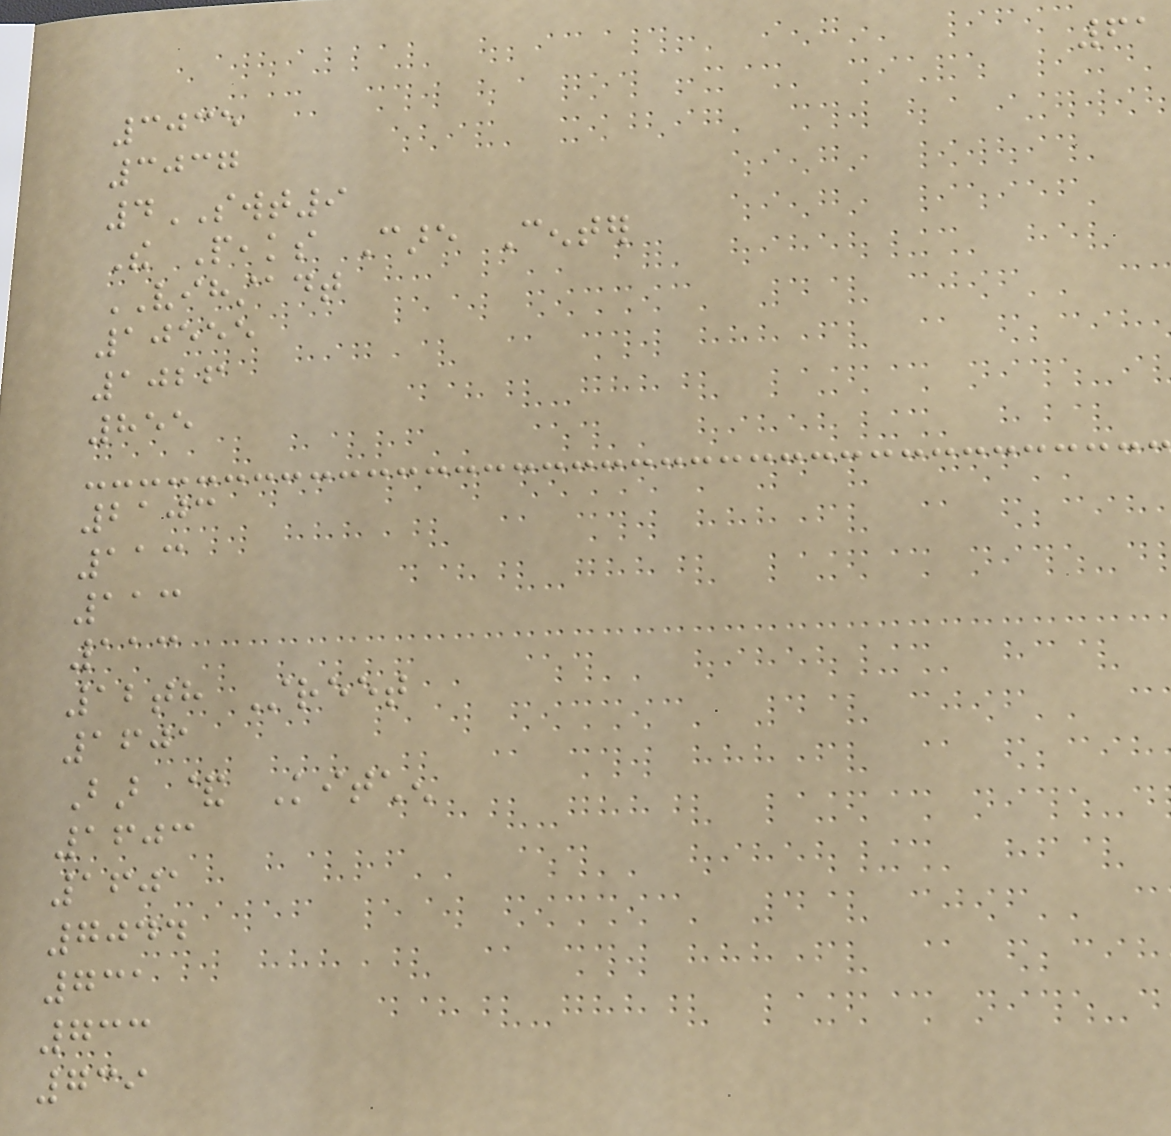61
3035
3037
4SWT9
The Peaks Care Center
VIHSTADT
10555
1026
855
2103
113
113
113
12th Street
1601
Bar & Kitchen
1603
1601
7044
731
733
739
